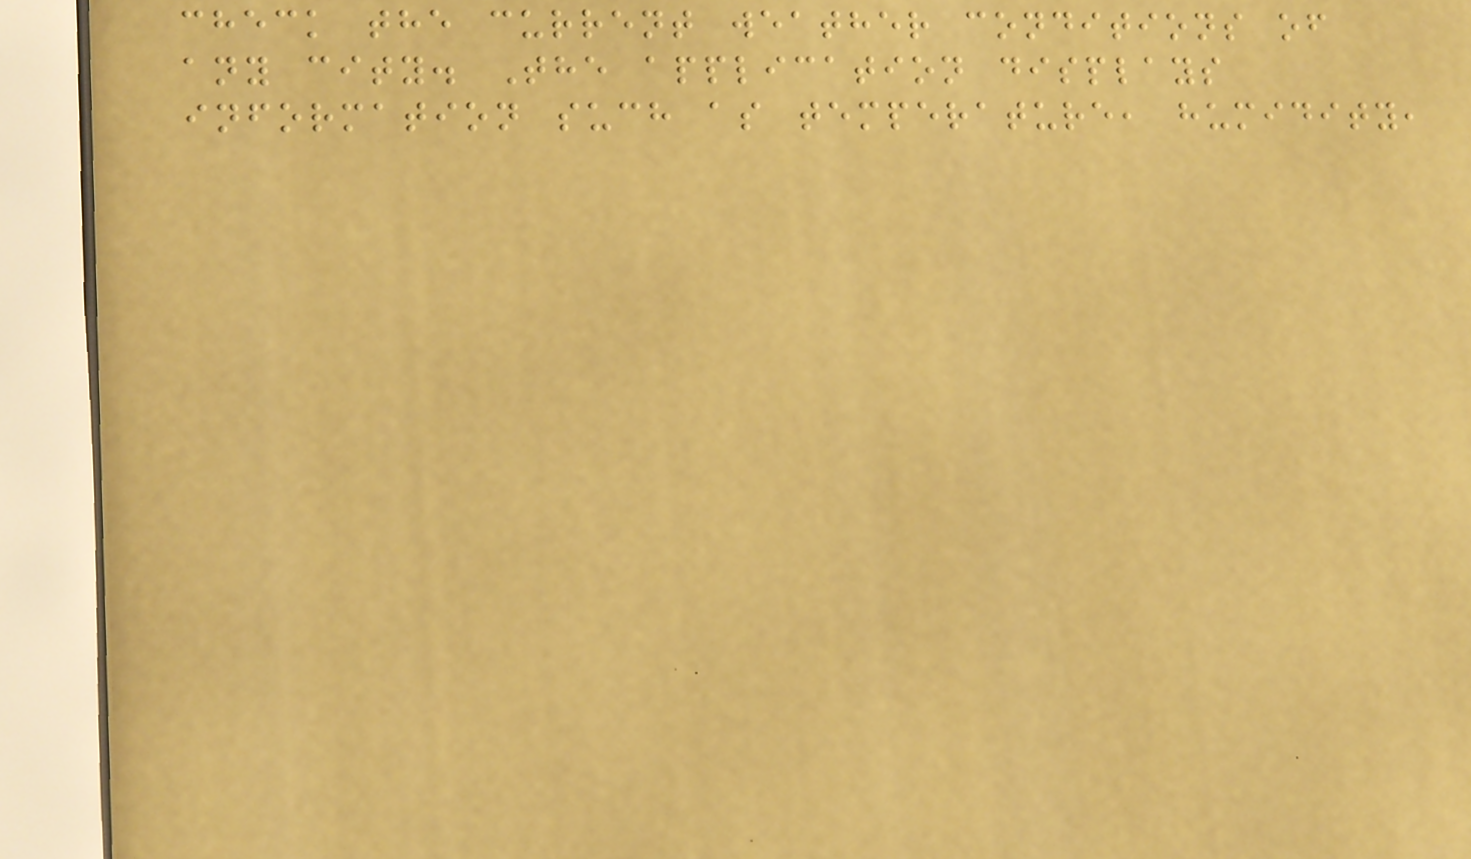check the current weather conditions of
any city. The application displays
information such as temperature, humidity,
